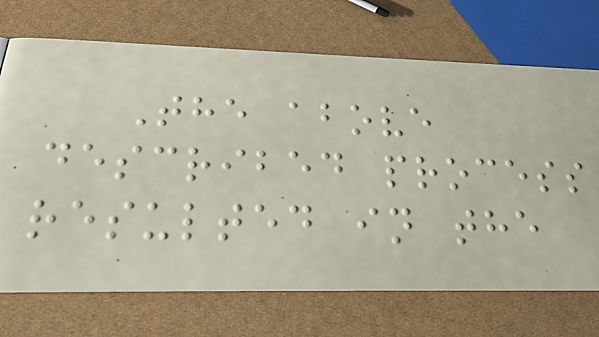The above
described process
resulted in the
